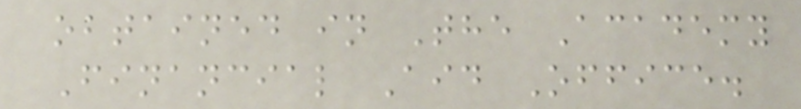obtained in The Academy
Financial Aid Office.
